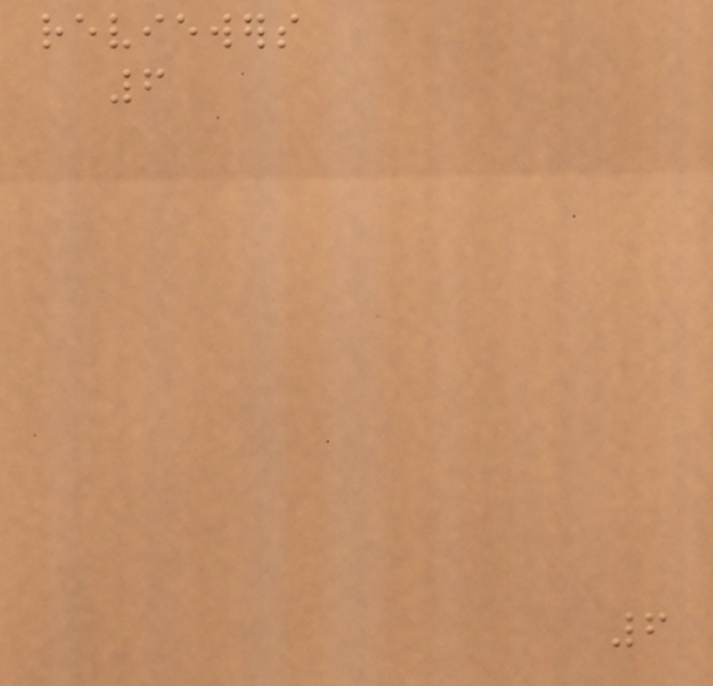reviewers
6
6
